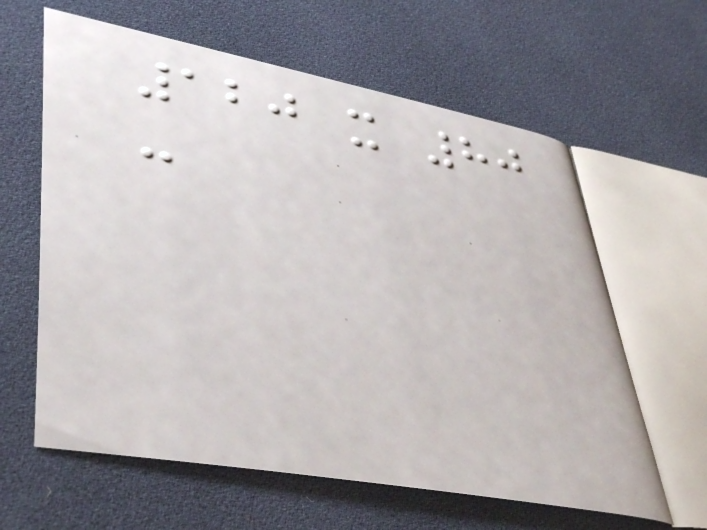120 x 80
-
